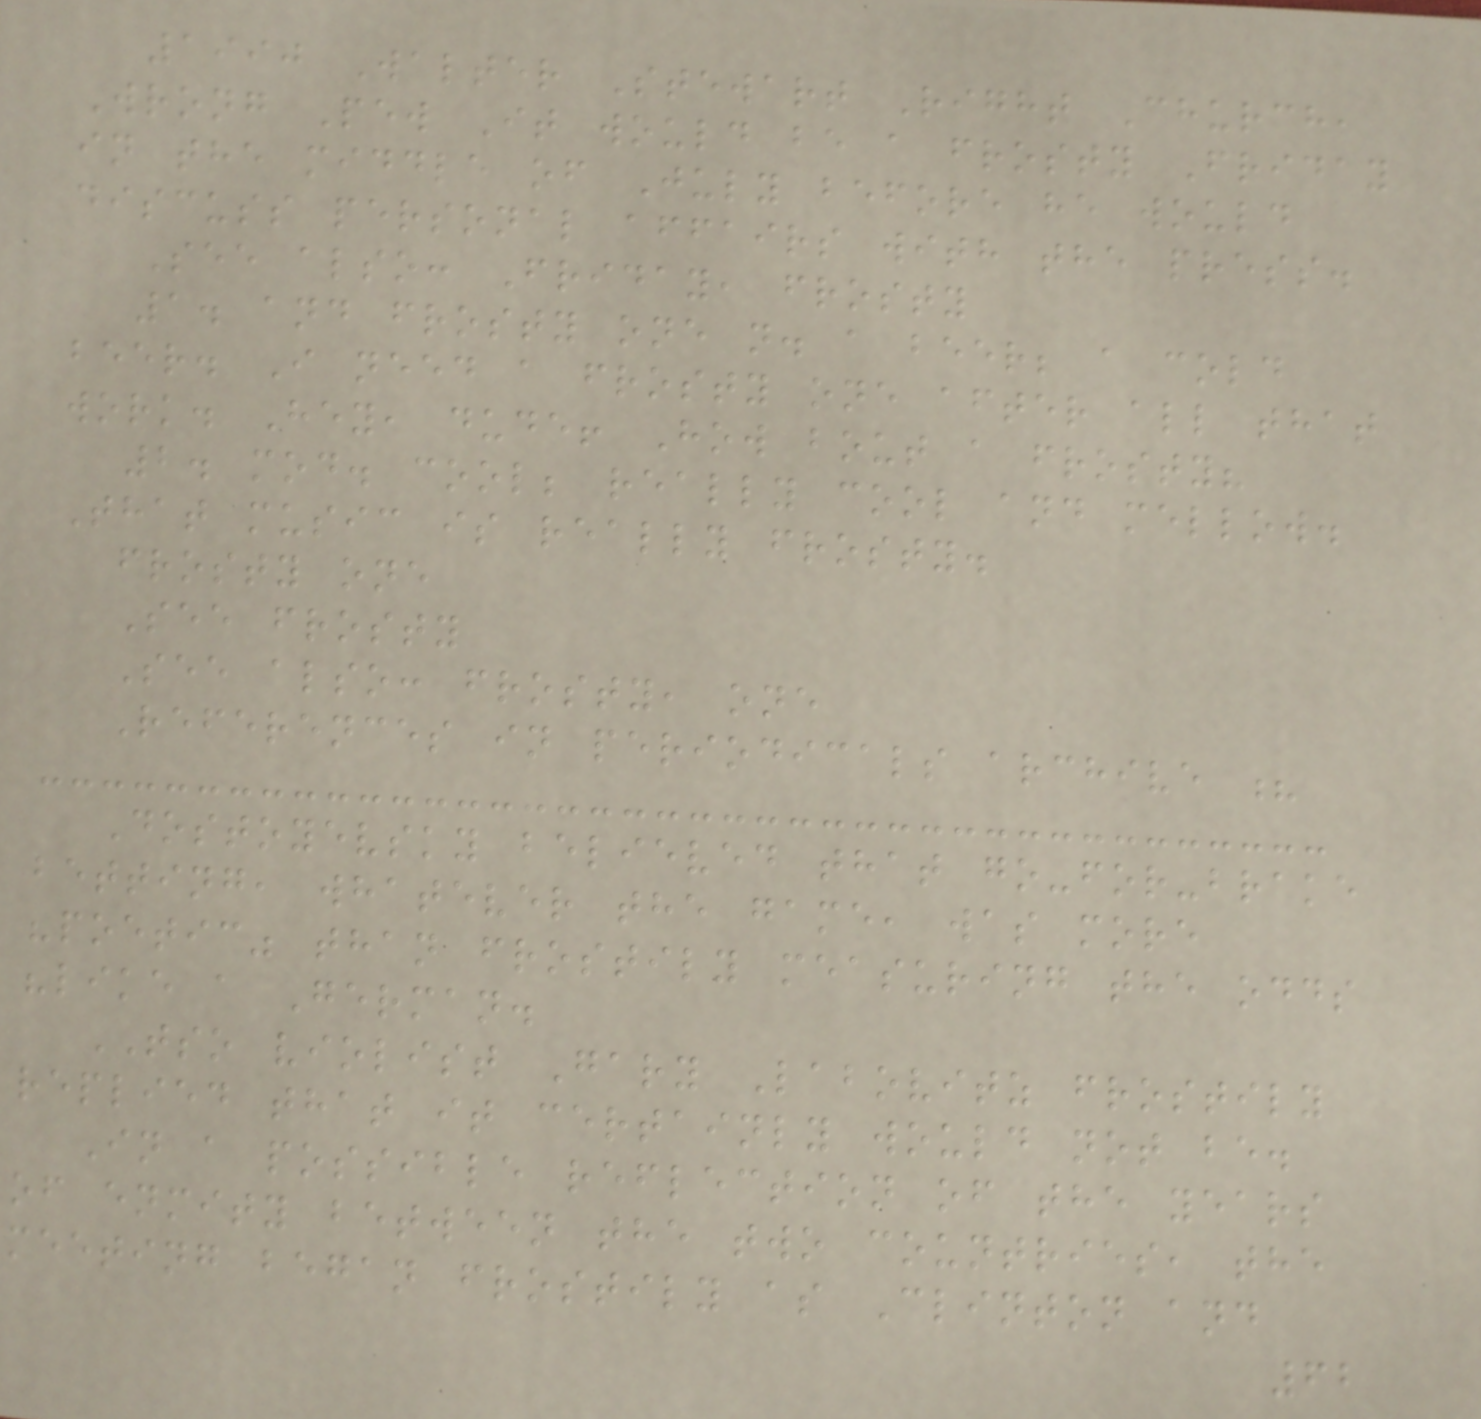1990 Walter Stewart Right Church,
Wrong Pew It would be a frosty Friday
in the middle of July before he would
discuss personal affairs with the press.
See also: Friday, frosty
1. and frosty one n. a beer; a cold
beer. I need a frosty one after all that
work. Hey, dude! How bout a frosty?
2. mod. cool; really cool and mellow.
That music is really frosty.
frosty one
See frosty
See also: frosty, one
References in periodicals archive ?
Dostoyevsky believed that go-for-brake
betting, whatever the game, was more
"poetic" than frostily measuring the odds
"like a German.
TSO violist Gary Labovitz frostily
replied that it certainly would not be.
In a possible reflection of the years
of enmity between the two countries, the
meeting began frostily as Clinton and
62
